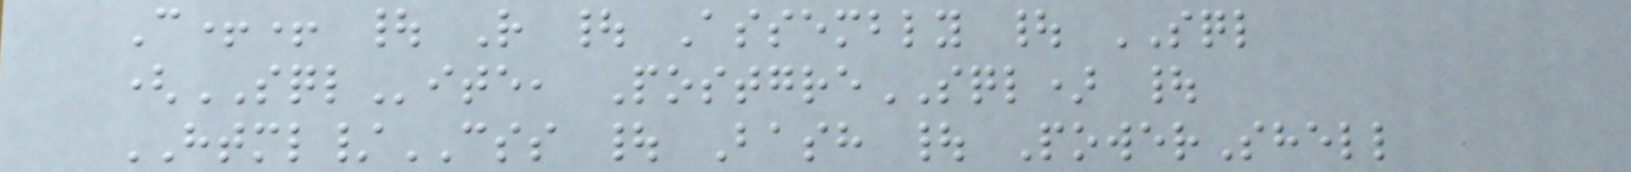C++ | R | Assembly | SQL
(SQLite, PostgreSQL) |
HTML/CSS | Bash | PowerShell
